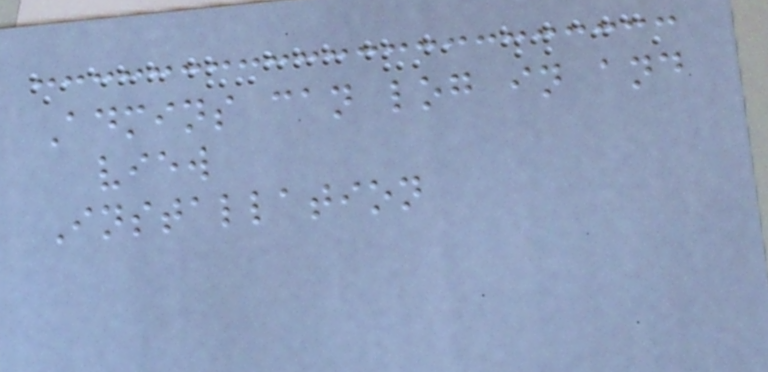Admins can log in and
view
Installation
